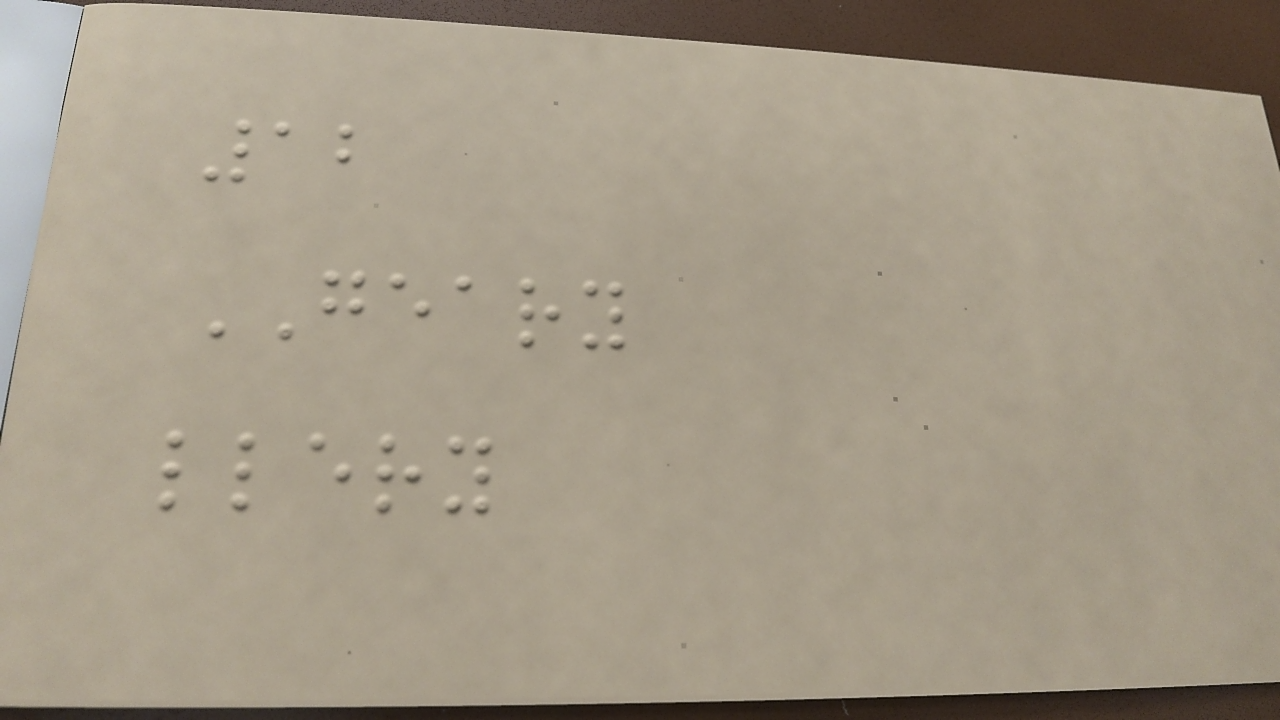12
GEARY
llery
